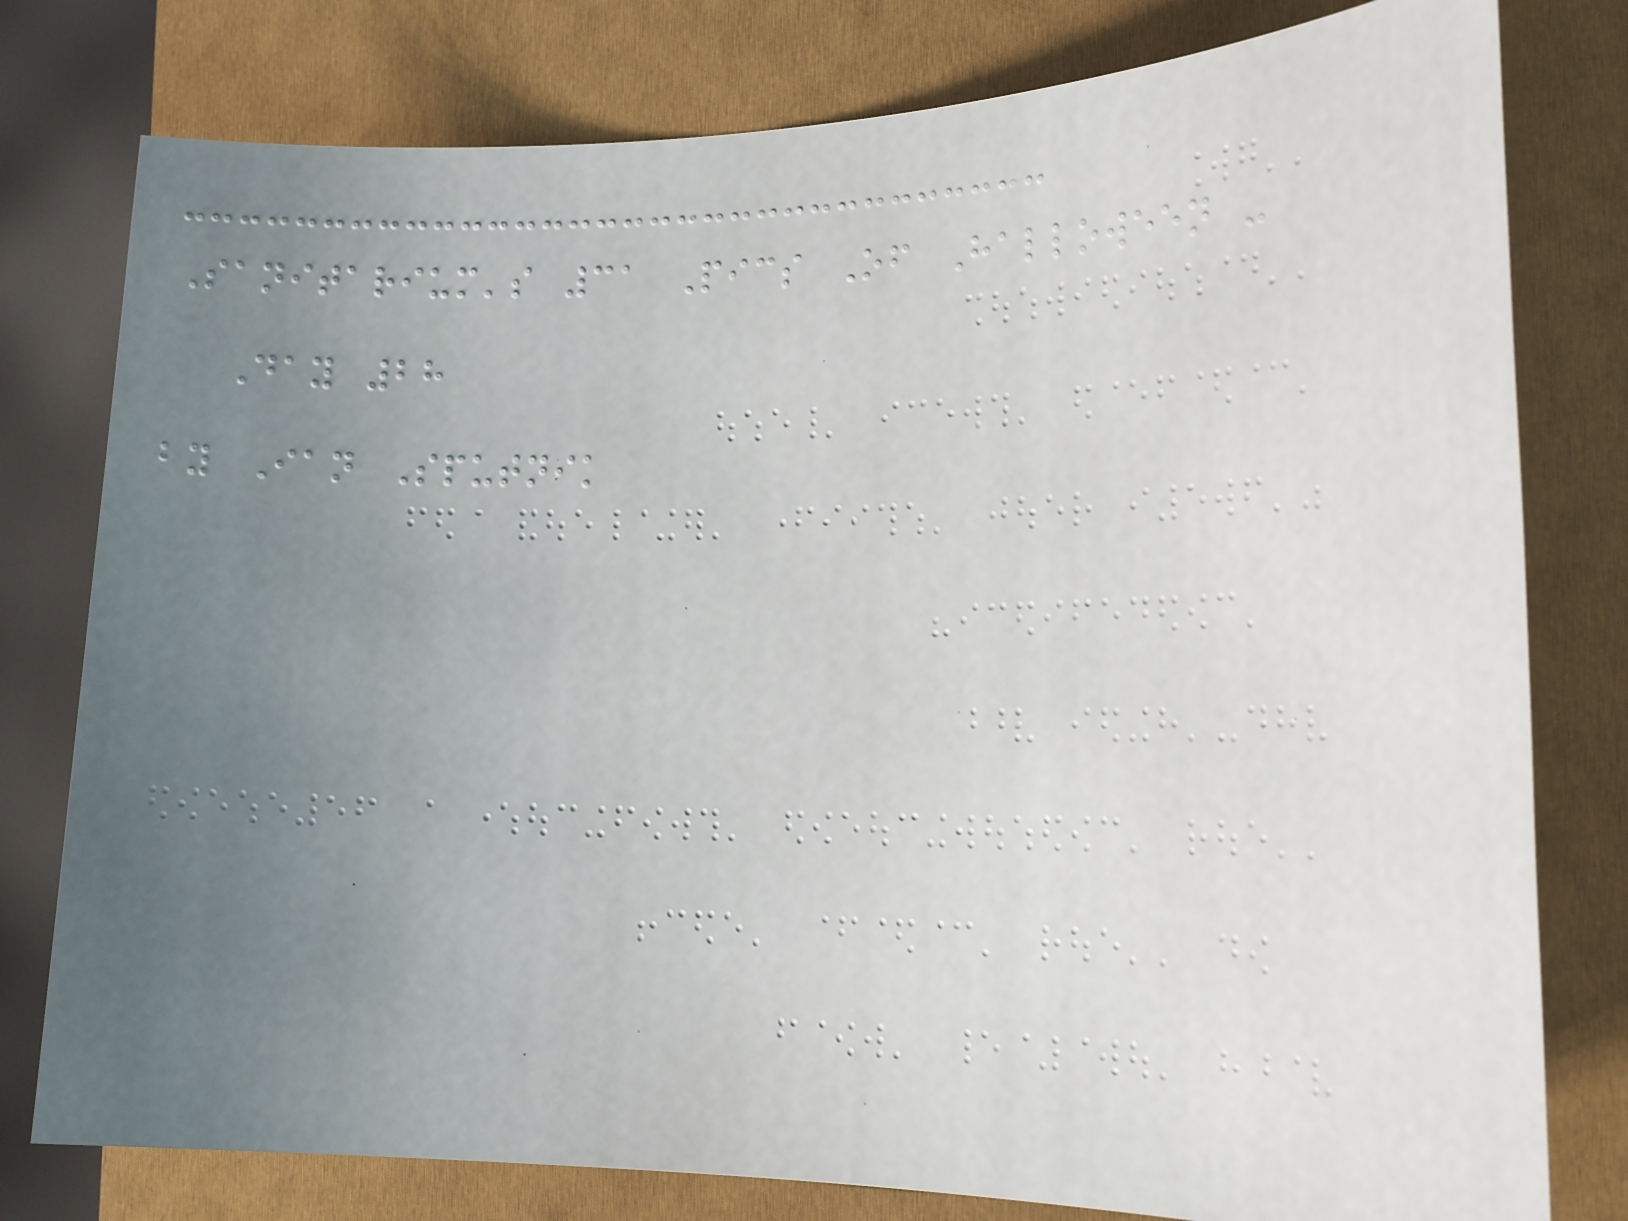Sanitarium's 31 Pics Of Halloween -
Day 28
by Ian Sputnik
